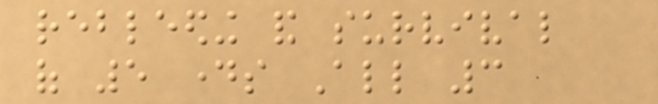rebleeding and survival
of 5 days All 3
